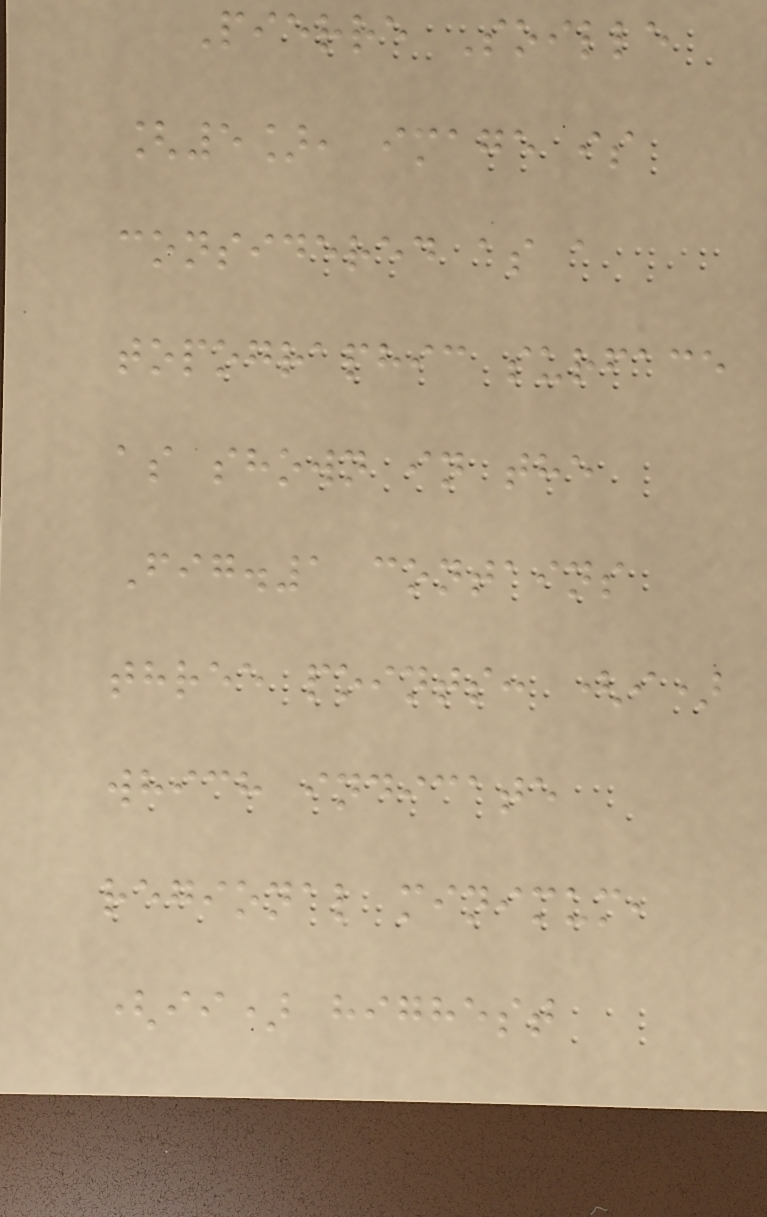Pierre Soille
[5], image is
considered as a
topographic surface
as shown in the
Fig.1 contains
three points: (i)
which indicate
regional minimum,
(ii) highest
